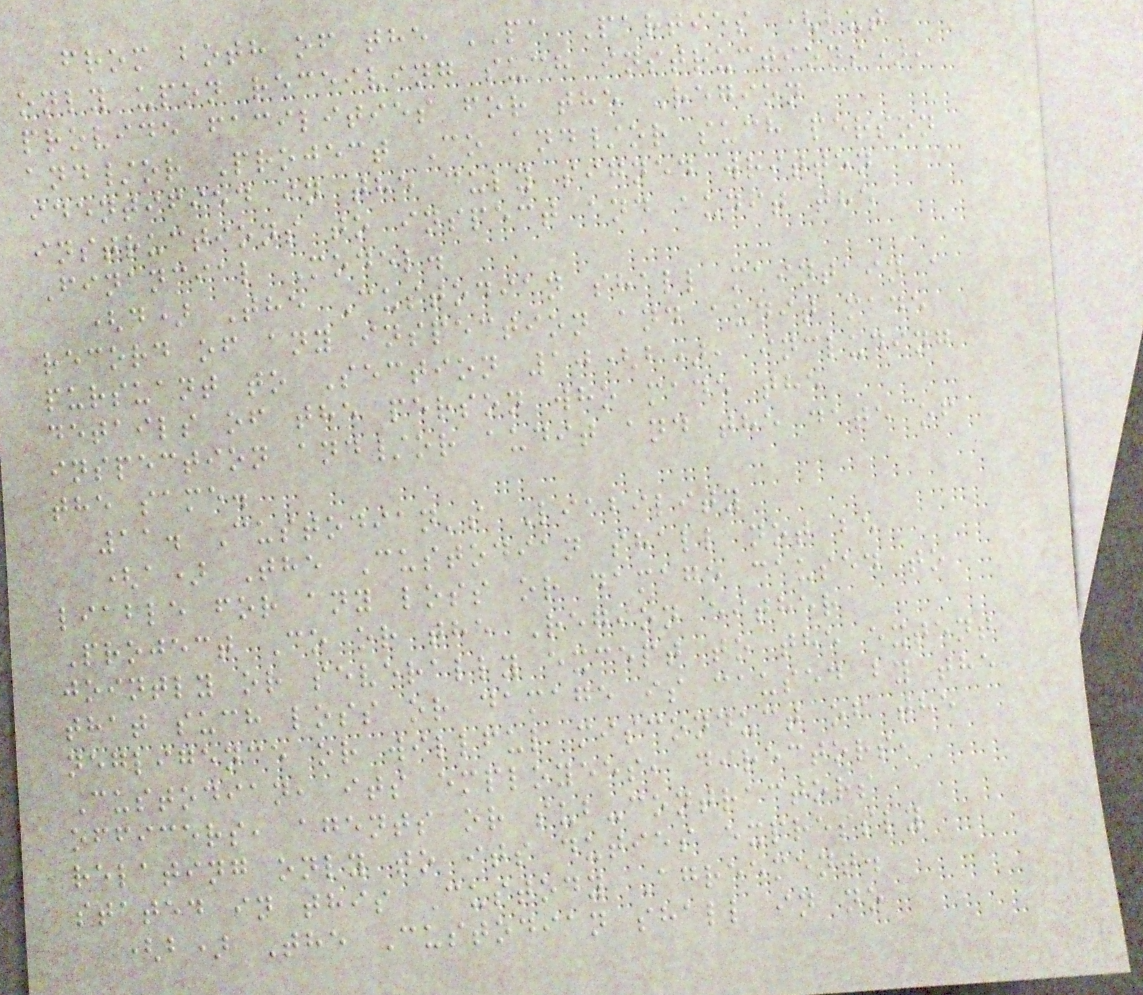from both of the PA Parties (but
only upon receiving such instructions),
provide facilities for the Region
and/or Project Co and/or such person
identified in the duly signed written
instructions to inspect and audit the
Financial Model.
(d) The Custodian shall maintain a
record of any inspection and audit made
pursuant to Section 10(b), including
details of the person who made the
inspection and/or audit and the date of
the same.
11. Custodian's Liability
(a) The Custodian shall not be
liable for any loss or damage caused to
Project Co or the Region either
jointly or severally except to the extent
that such loss or damage is caused by the
negligence or willful misconduct of the
Custodian, its employees, directors,
officers, agents or sub-contractors
relating only to its duties expressly
stated in this Custody Agreement.
(b) The Custodian shall in no
